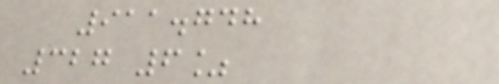911.748
327 6%
